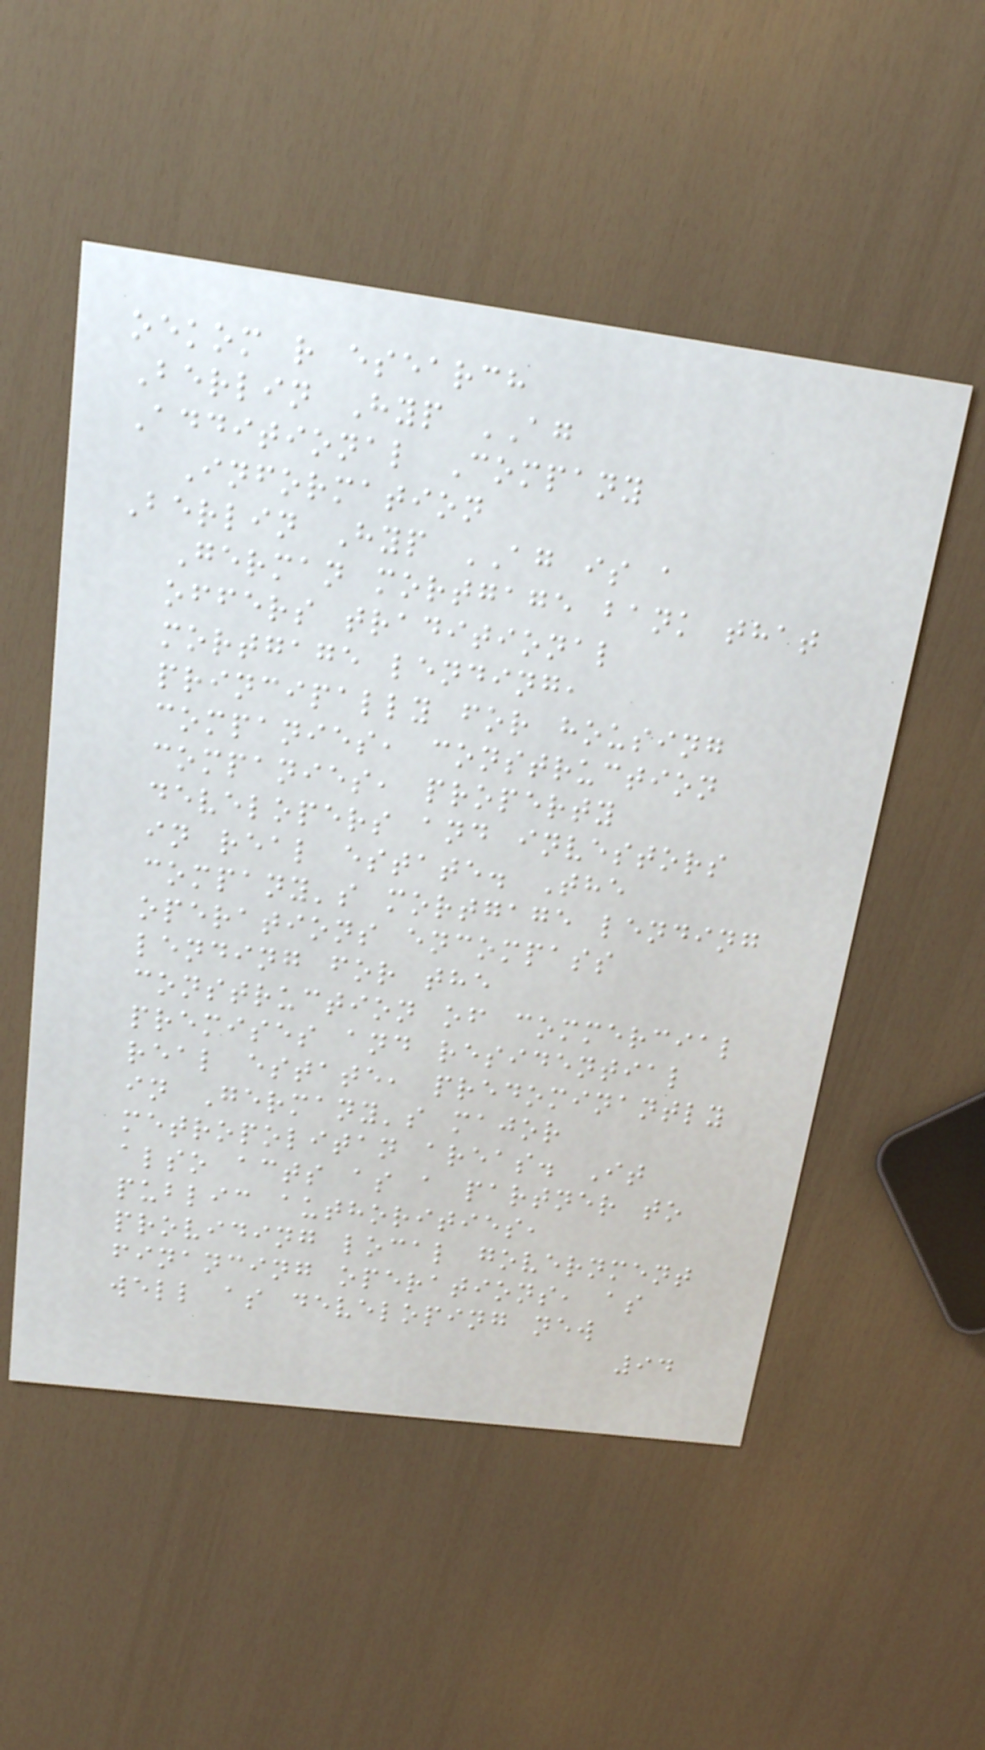oekom r esearch
Berlin Hyp AG
Additional Company
Information
Berlin Hyp AG is a
German mortgage bank that
offers traditional
mortgage lending,
principally for housing
companies, construction
companies, property
developers and investors
in real estate. The
company's mortgage lending
operations encompass
lending for the
construction of commercial
premises and residential
real estate, predominantly
in Germany's major
metropolitan areas. It
also acts as a partner to
public authorities,
providing local government
financing operations, as
well as developing new
94
